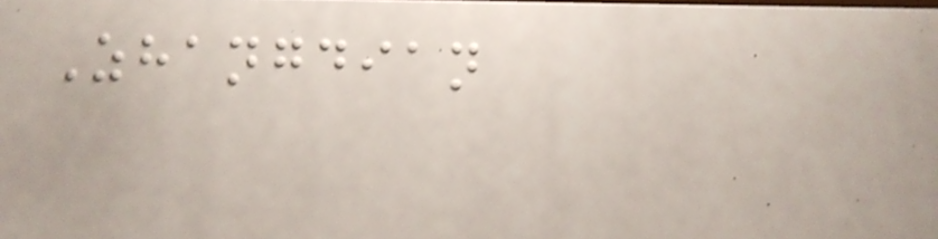Zhangdian
